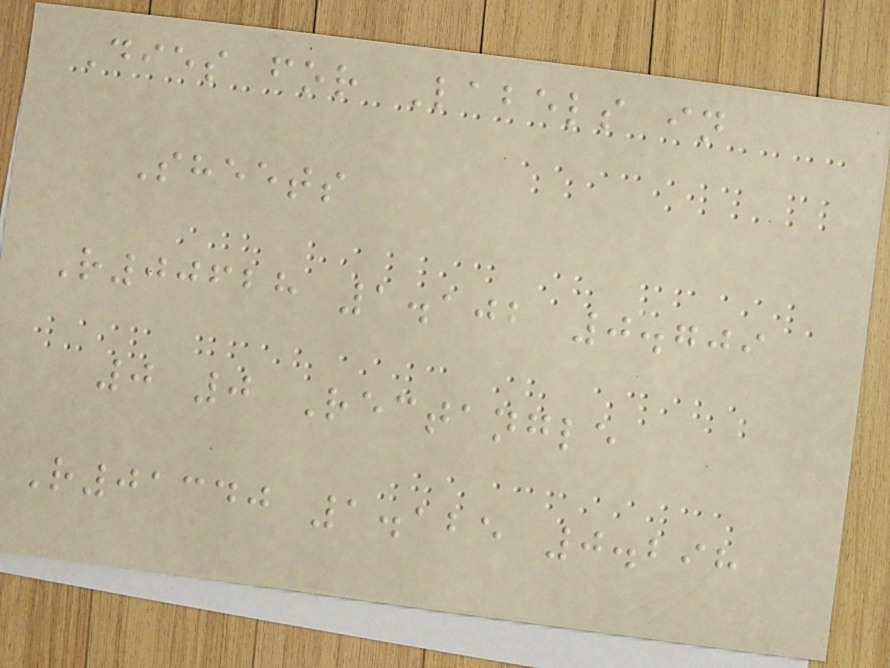Dies for Labels in
Sheets
R00628 1.102 0.709
0 0 Rectangle
R01340 1.125 0.298
